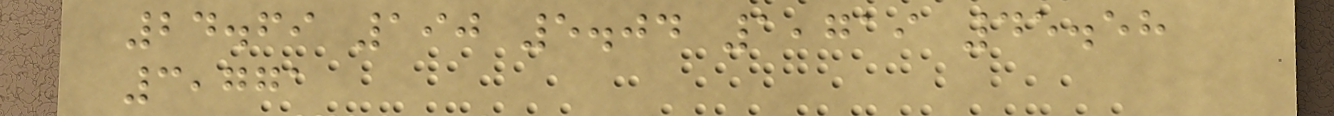24.69 190 5.04 1,719 45.58
3,771
